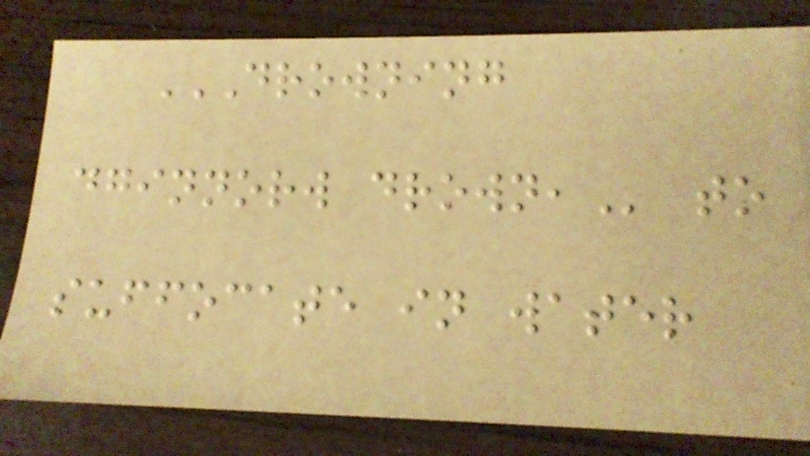DROWNING
DGINNORW DROWN, to
suffocate in water
